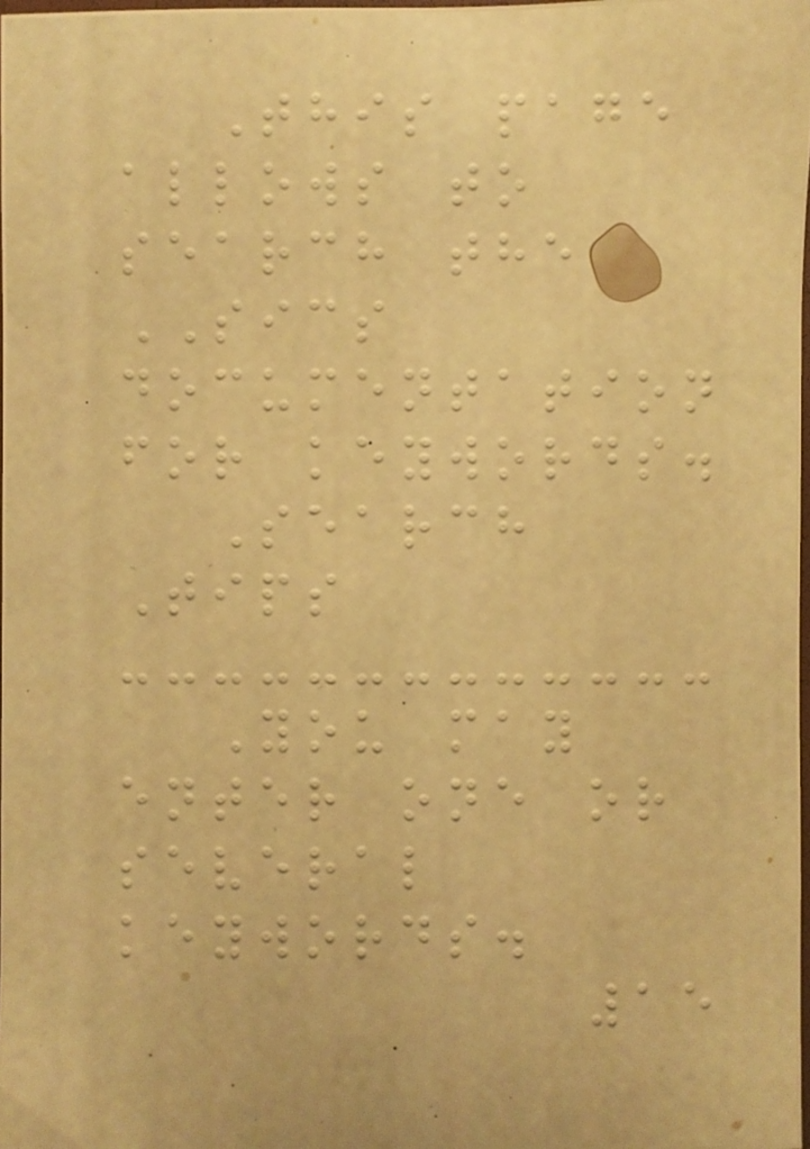This page
allows to
search the
SICS
documentation
for keywords.
Search
Tips
You may
enter one or
several
keywords.
15
